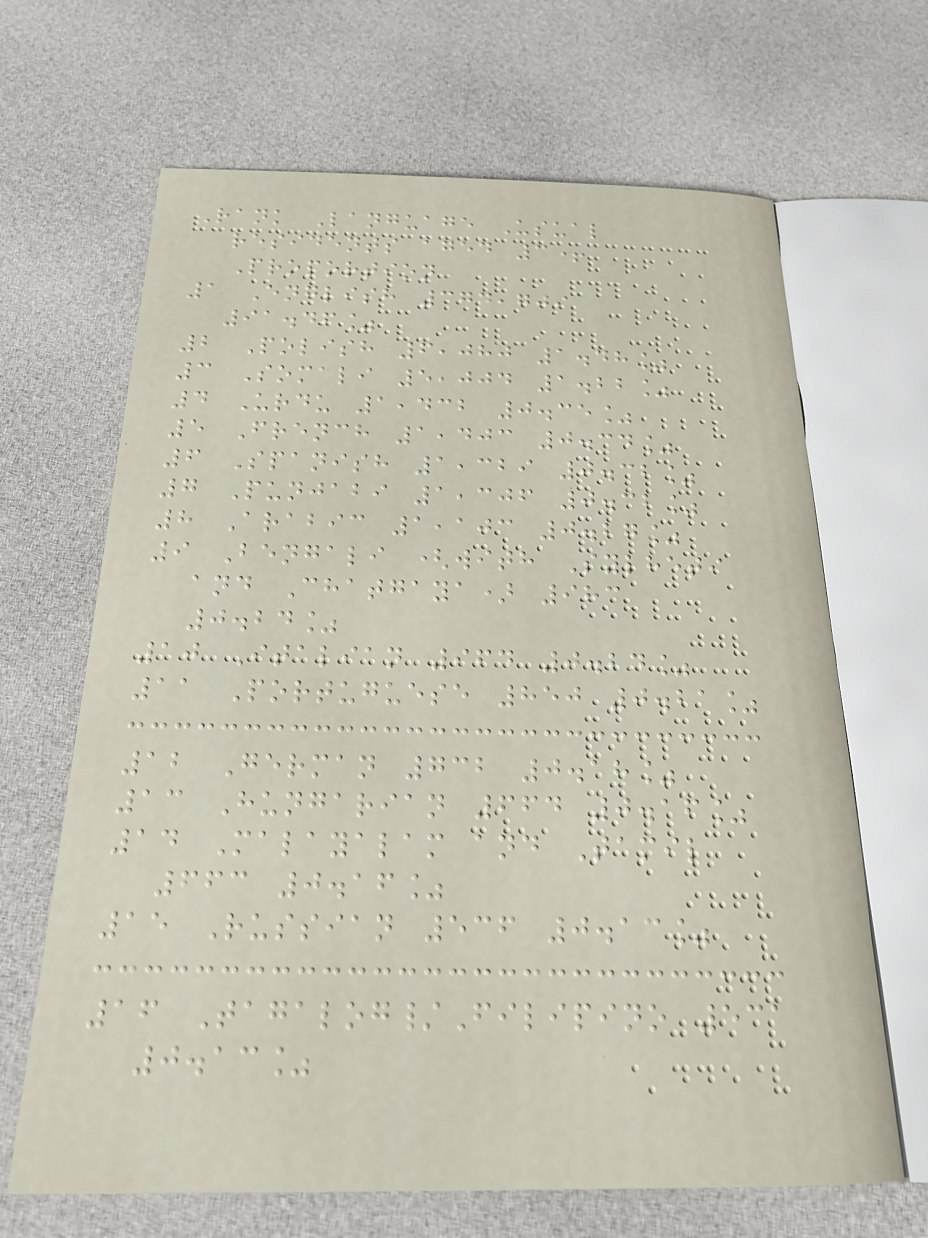Rank Language Usual
residents aged 3+
Proportion
1 English 374,709
91.46%
2 Polish 6,080 1.48%
3 Somali 5,004 1.22%
4 Urdu 1,432 0.35%
5 French 1,403 0.34%
6 Spanish 1,329 0.32%
7 Punjabi 1,306 0.32%
8 Arabic 1,103 0.27%
9 Bengali (with Sylheti
and Chatgaya) 983
0.24%
10 Italian 964 0.24%
11 Portuguese 850 0.21%
12 German 732 0.18%
13 Hungarian 664 0.16%
14 Malayalam and Tamil
663 0.16%
15 Russian 536 0.13%
16 Tagalog/Filipino 531
0.13%
